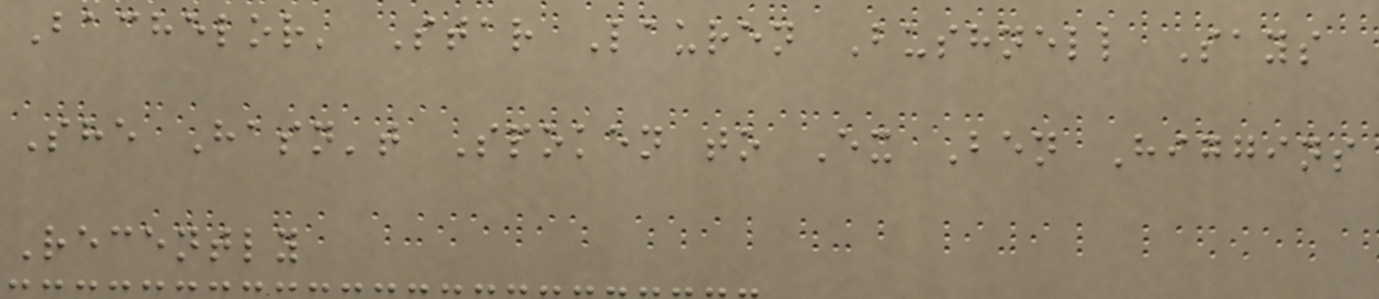Bachelor' Star Lauren Bushnell Says
She Hasn't Spoken to Ex Ben Higgins
Recently
